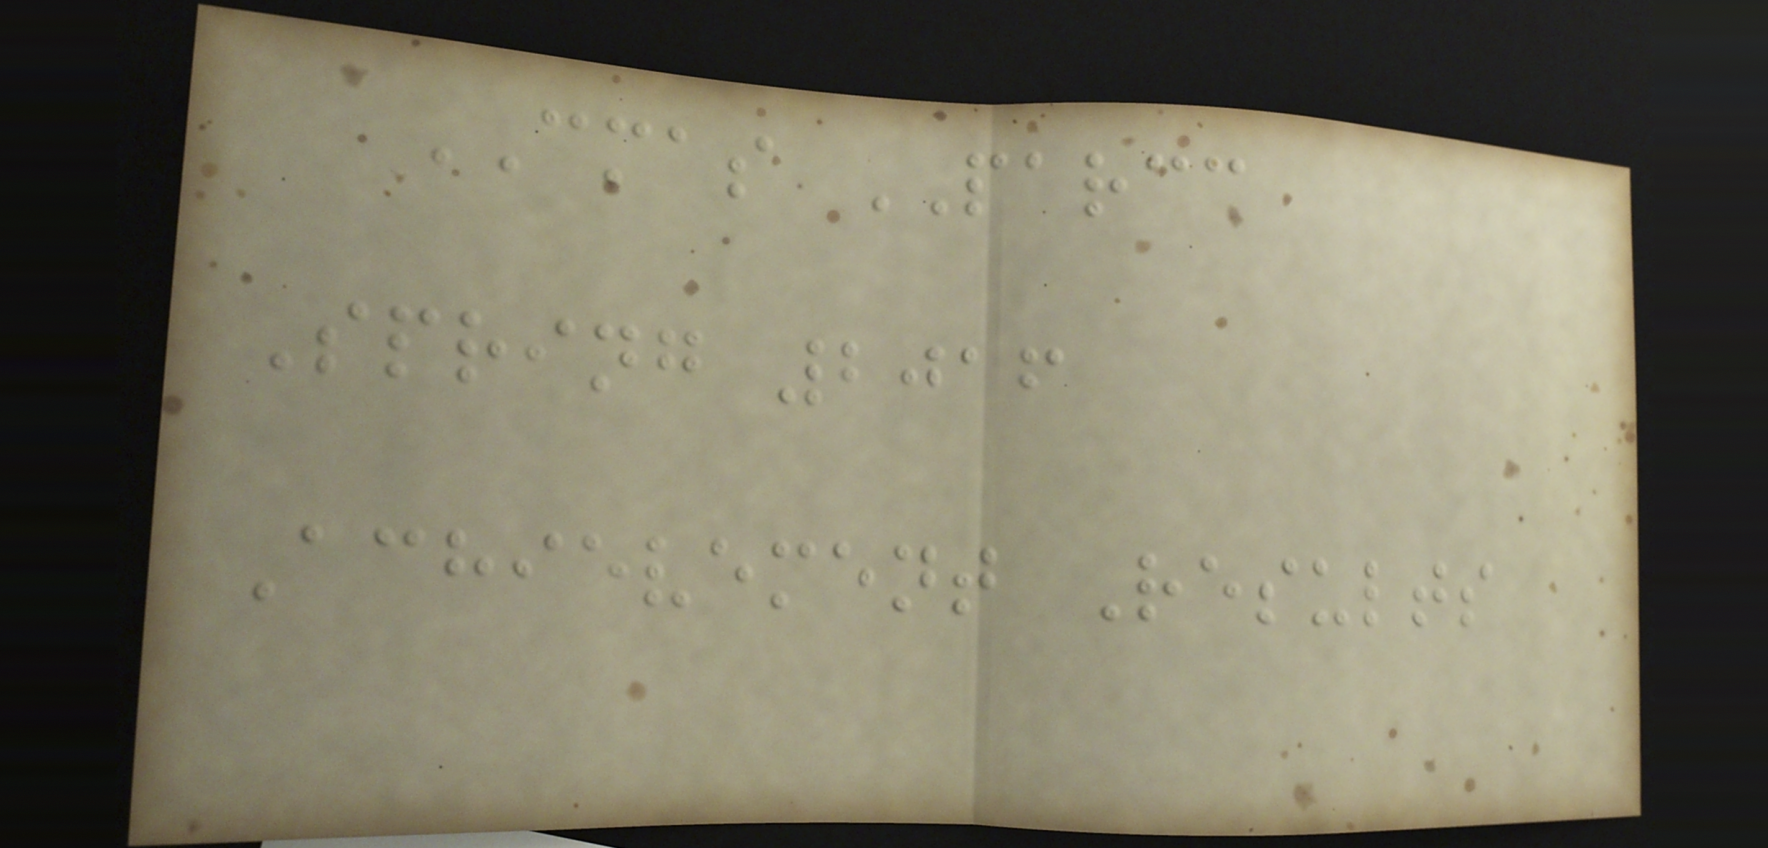CMAS PARCC
Spring 2016
Achievement Results
